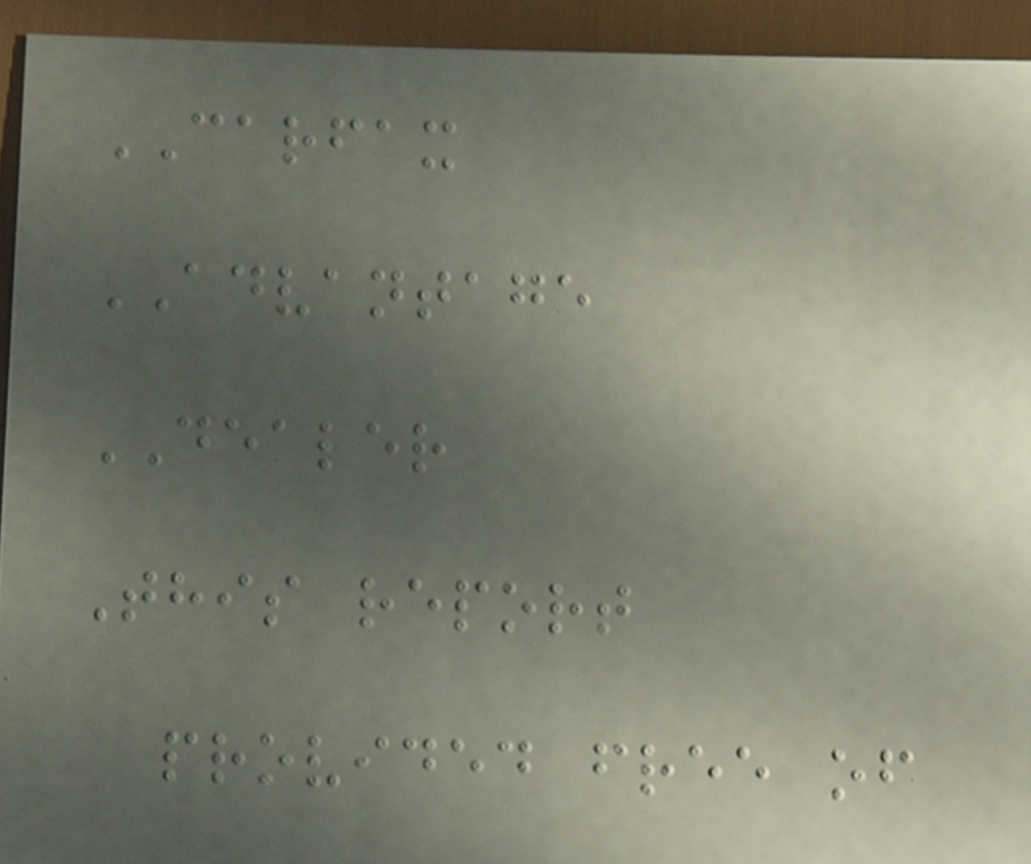CARFAX
ADVANTAGE
DEALER
This report
provided free of
